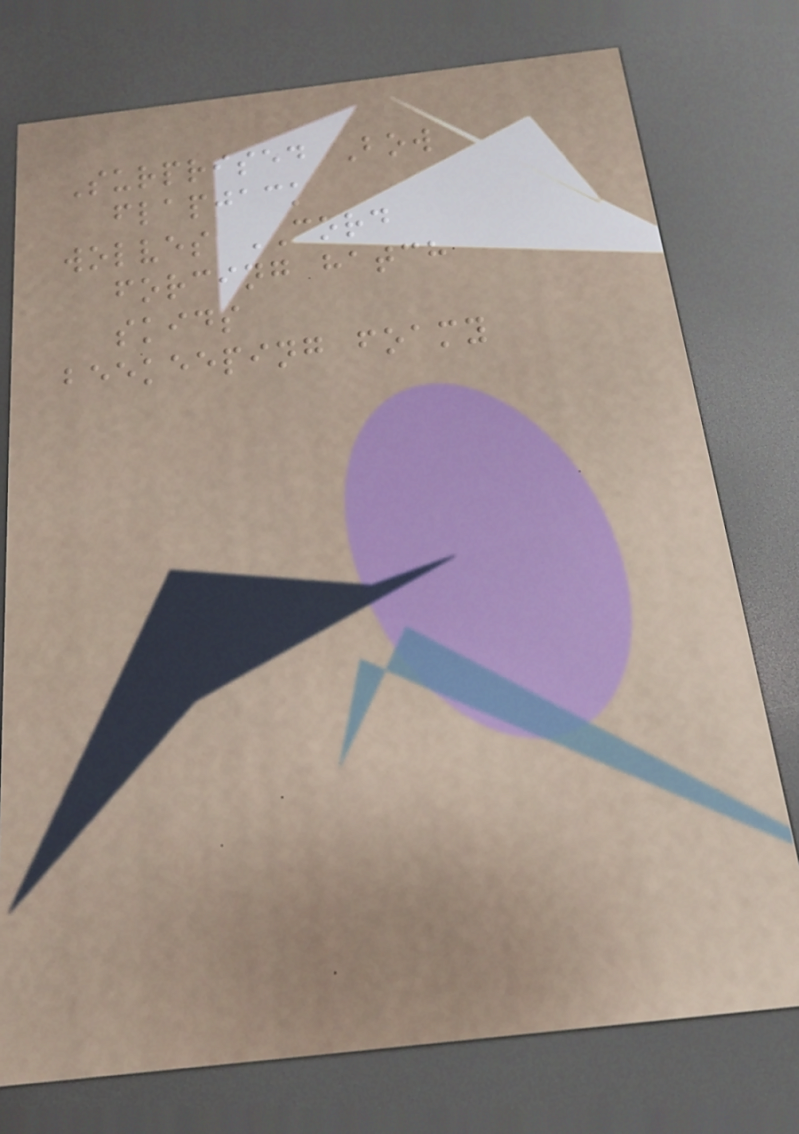Surprised Bow
flapjack
wolves CORD
forcing hatch
skids
beekeeping foamy
